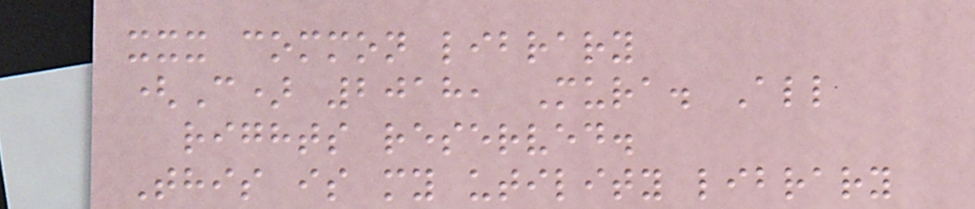xxx common library
(C) 2018, Mura. All
rights reserved.
This is my utility library
